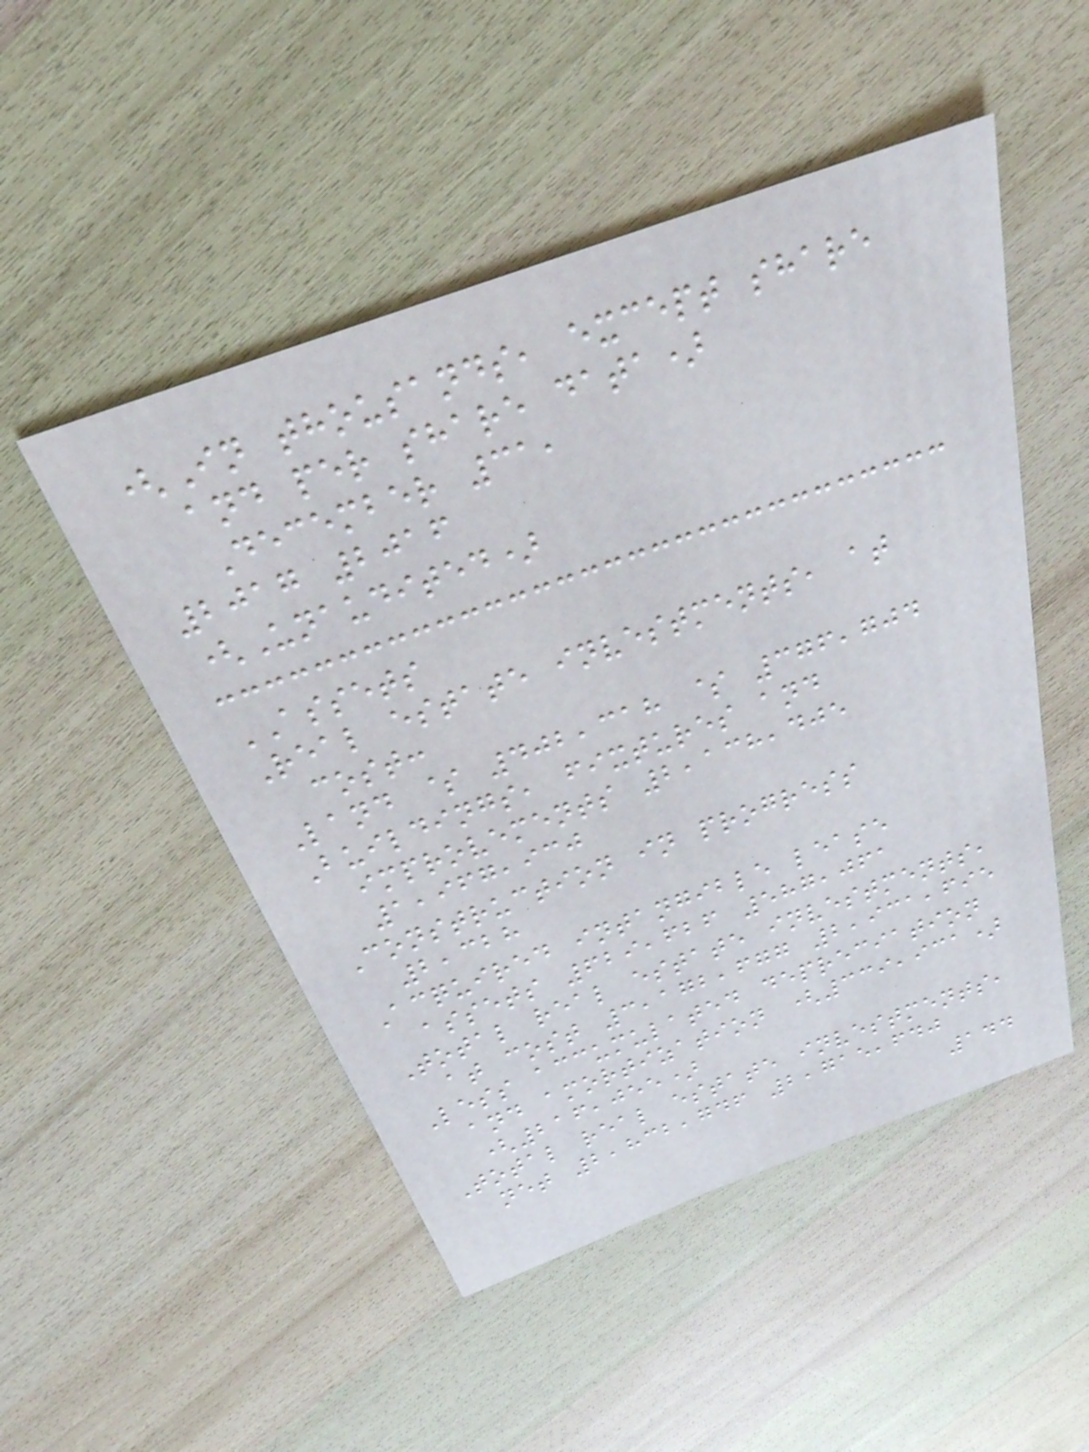(In thousands, except share
and per share data)
December 31,
2017 2016
(Unaudited)
ASSETS
Real estate investments, at
cost:
Land $ 402,318 $ 376,704
Buildings, fixtures and
improvements 2,138,405
1,967,930
Construction in progress
2,328
Acquired intangible lease
assets 629,626 587,061
Total real estate investments,
at cost 3,172,677 2,931,695
Less accumulated depreciation
and amortization (339,931)
(216,055)
Total real estate investments,
net 2,832,746 2,715,640
144
